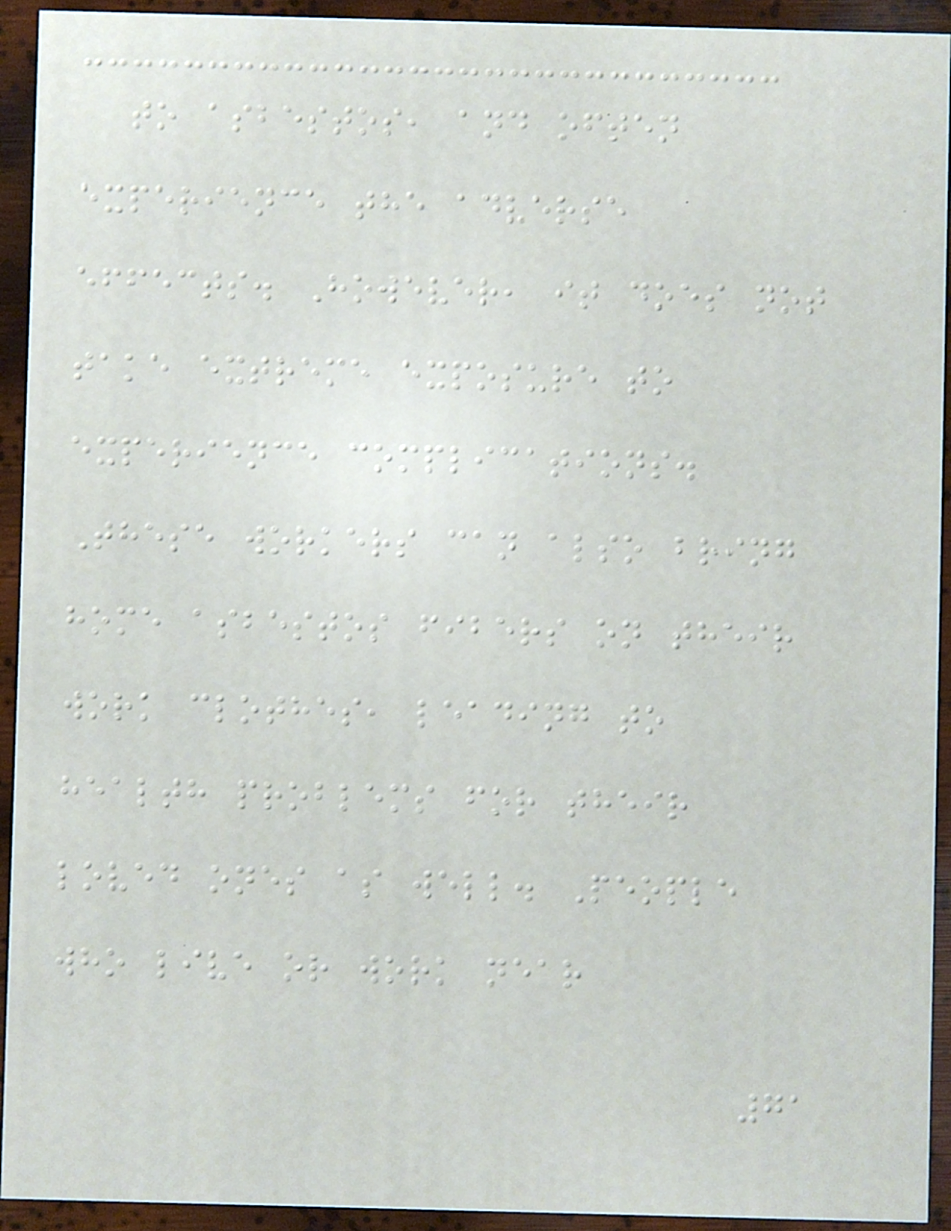to asbestos, and often
experience the adverse
effects. However, it does not
take extreme exposure to
experience complications.
These workers can also bring
home asbestos fibers on their
work clothes, leading to
health problems for their
loved ones as well. People
who live or work near
71
